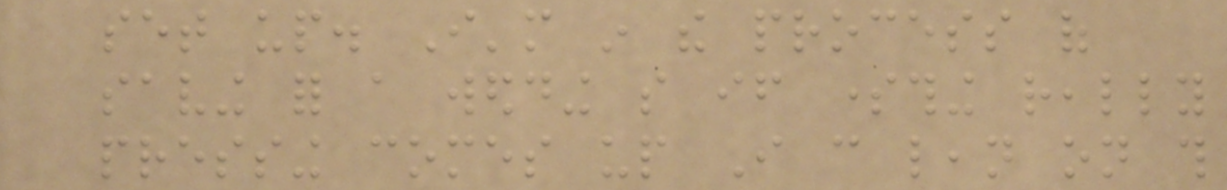set up. I'm in the process of
saving for a wedding so if something really
pressing comes up I can lean on this
